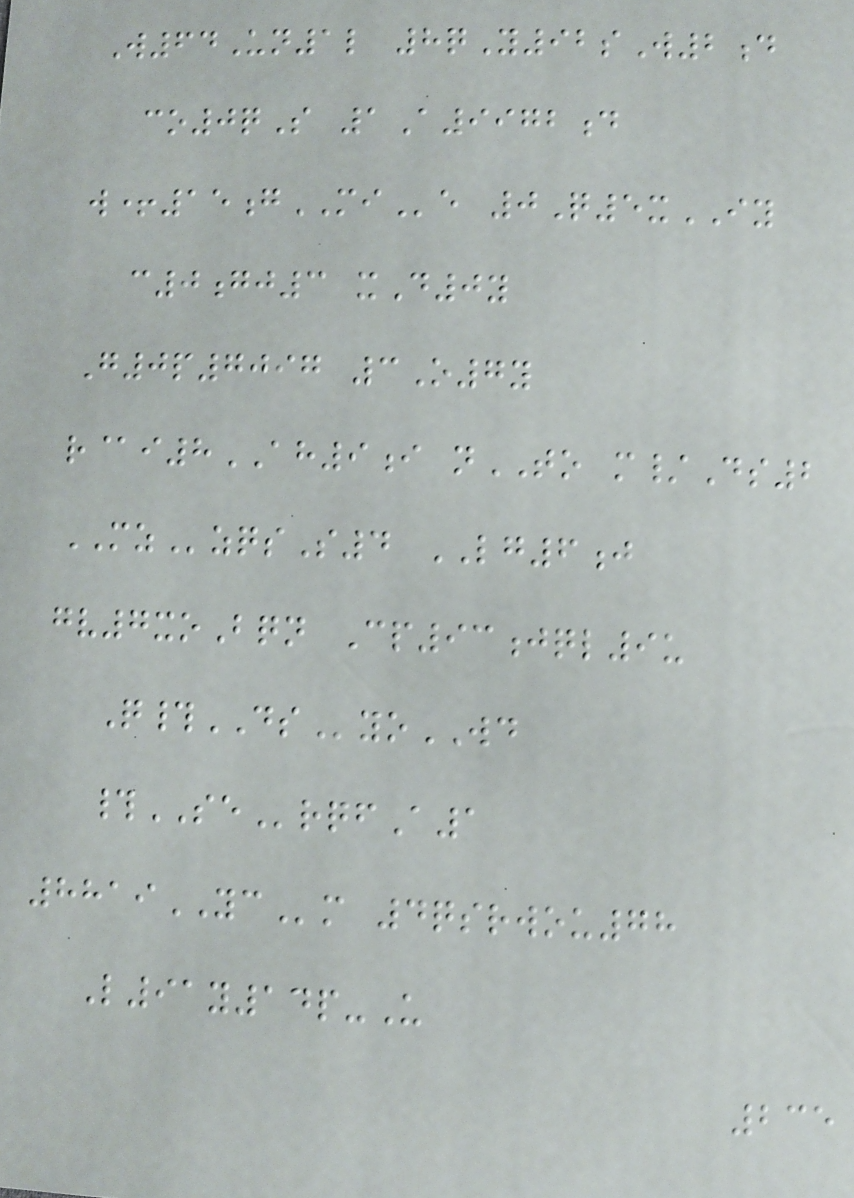W64Un1l 8qY92sW2d
co0qS 1A9972d
w+15gMIe 0Q5xIY
c0gj3 xD0y
G0p7097 3O7y
r@i8AH9i nTO m/Ds2
MZzqsS4 LG6j
gv7xoBqn Cp93jql9u
Q#DSyoWD
#SErqfA1
8819YCm 4qsrwou78
L91y14p-U
235
